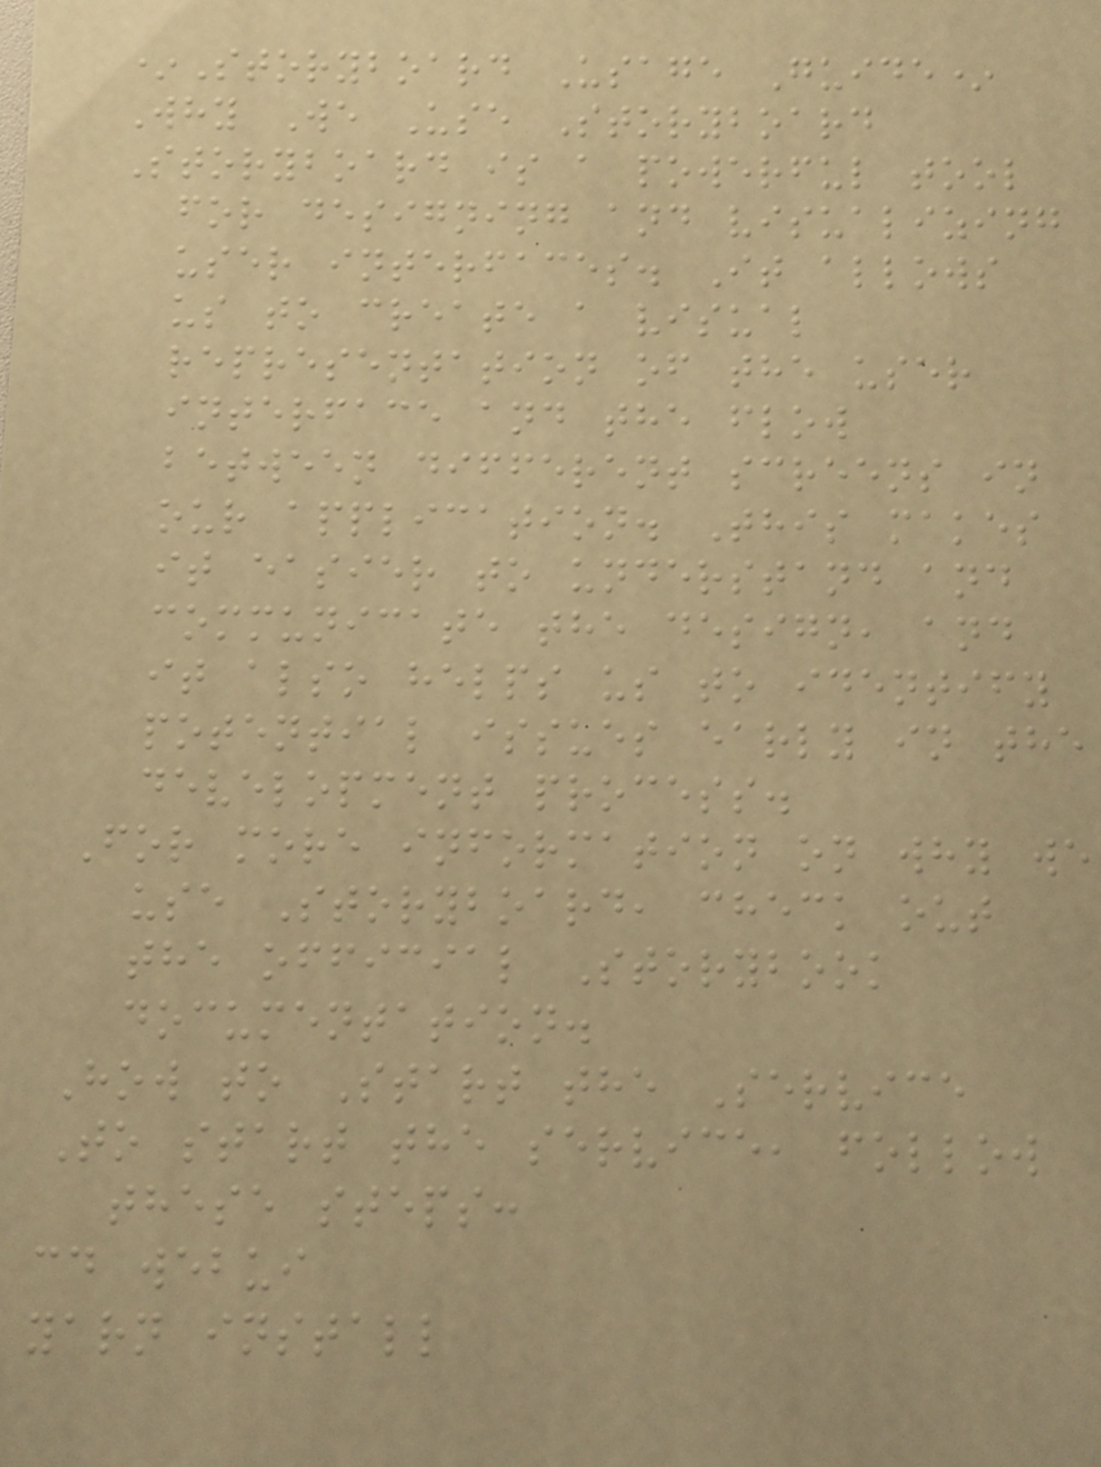*Storyboard Usage Guide*
Why We Use Storyboard
Storyboard is a powerful tool
for designing and visualizing
user interfaces. It allows
us to create a visual
representation of the user
interface and the flow
between different screens in
our application. This makes
it easier to understand and
communicate the design, and
it also helps us to identify
potential issues early in the
development process.
For more information on why we
use Storyboard, check out
the official Storybook
documentation.
How to Start the Service
To start the service, follow
these steps:
cd webui
yarn install
